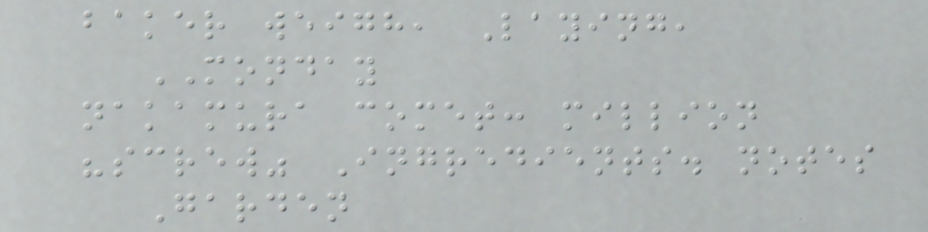baker weigh, Laying,
MONDAY
nakamura comet: million
"screw" Ingredients. notes
Garden
